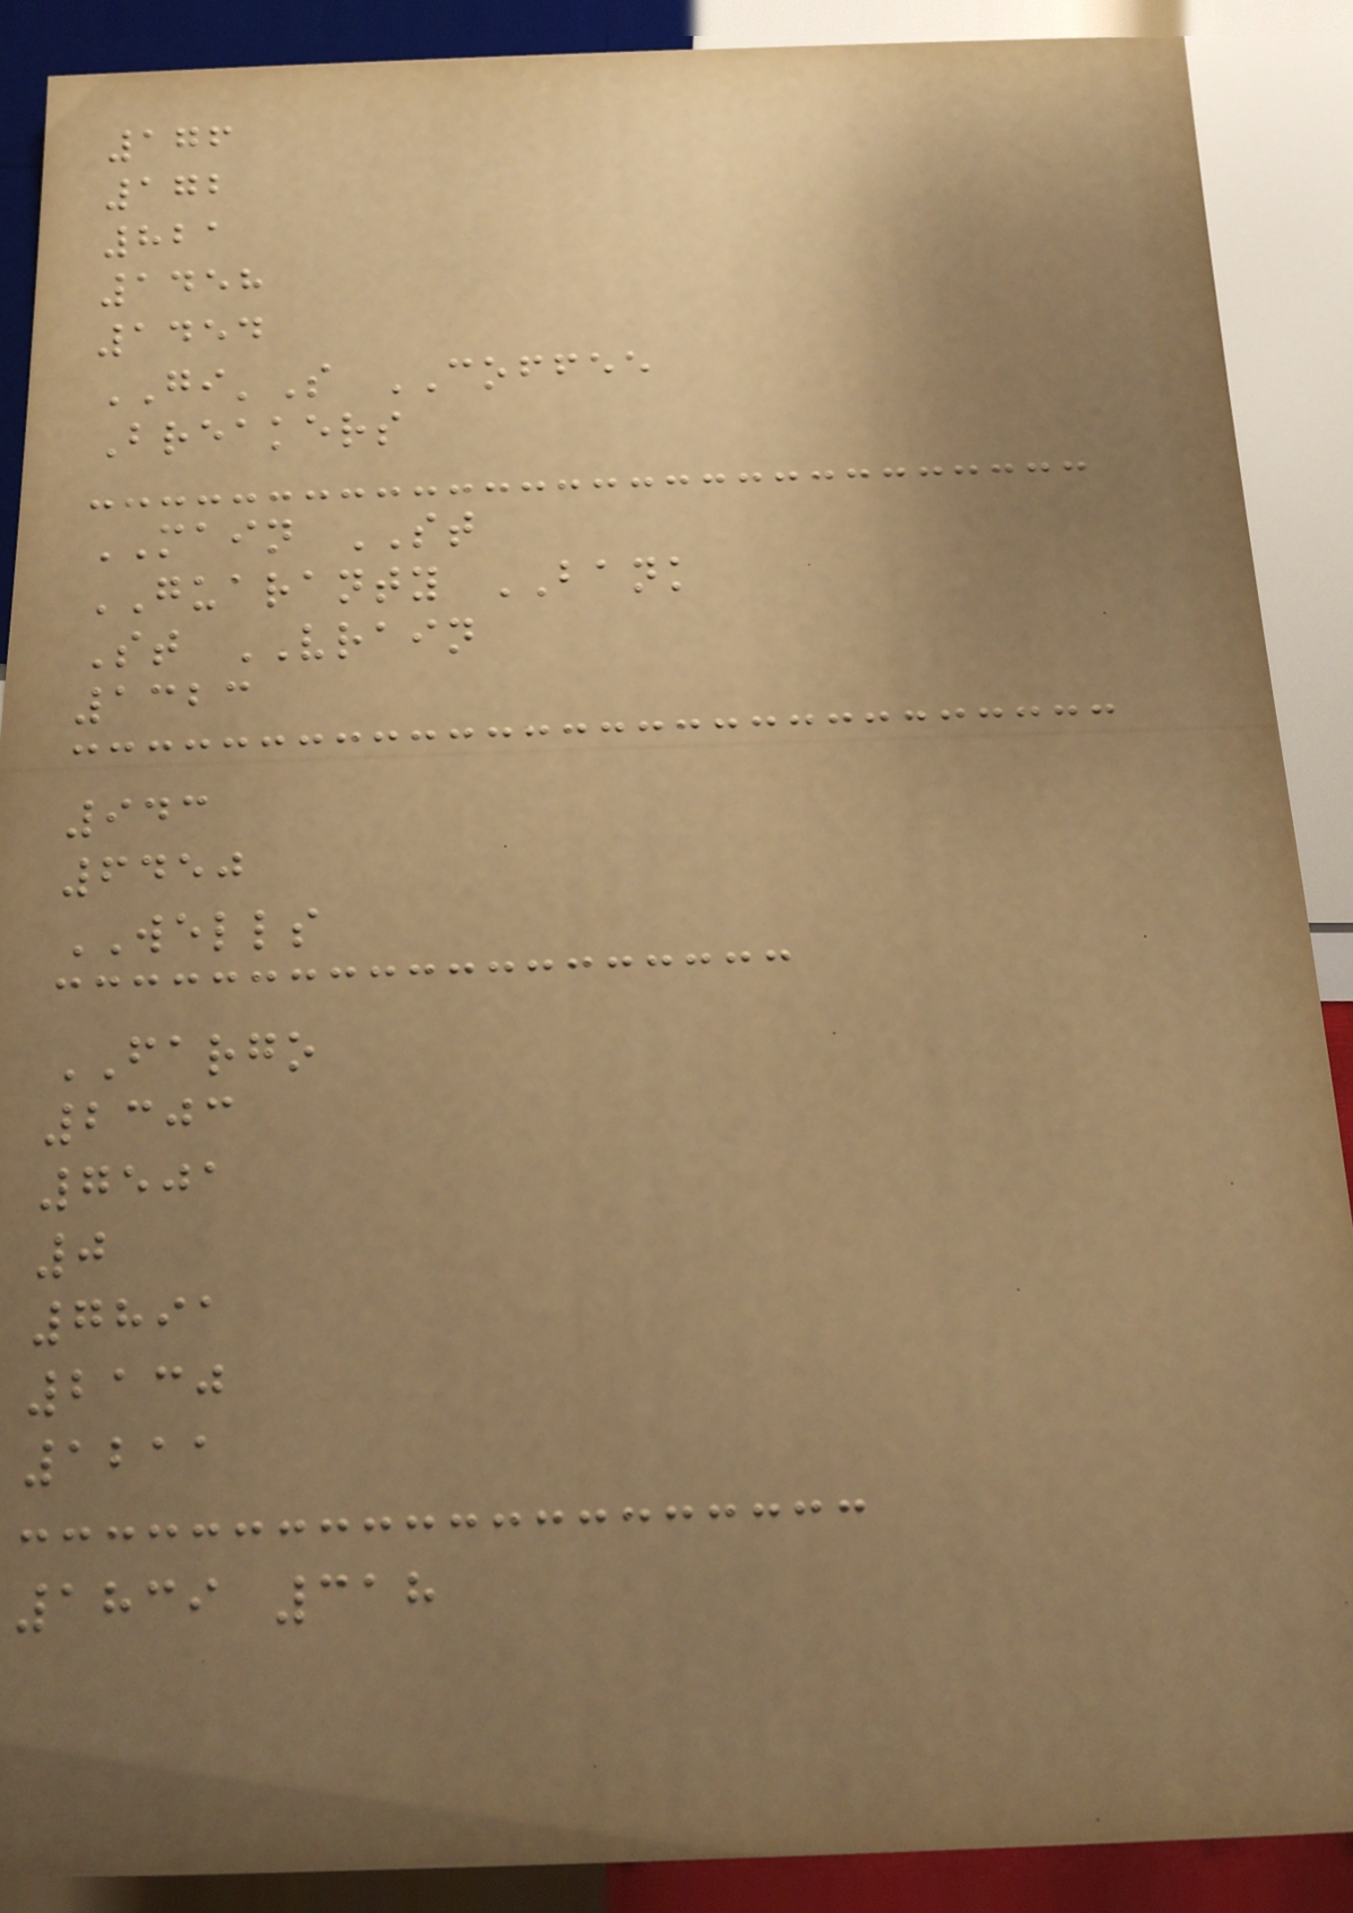176
172
821
1458
1454
GI'S COFFEE
Breakers
MAIN ST
GUARANTY BANK
St VRAIN
1323
943
6450
WELLS
FARGO
2303
7501
0
7891
2130
1211
1839 318
